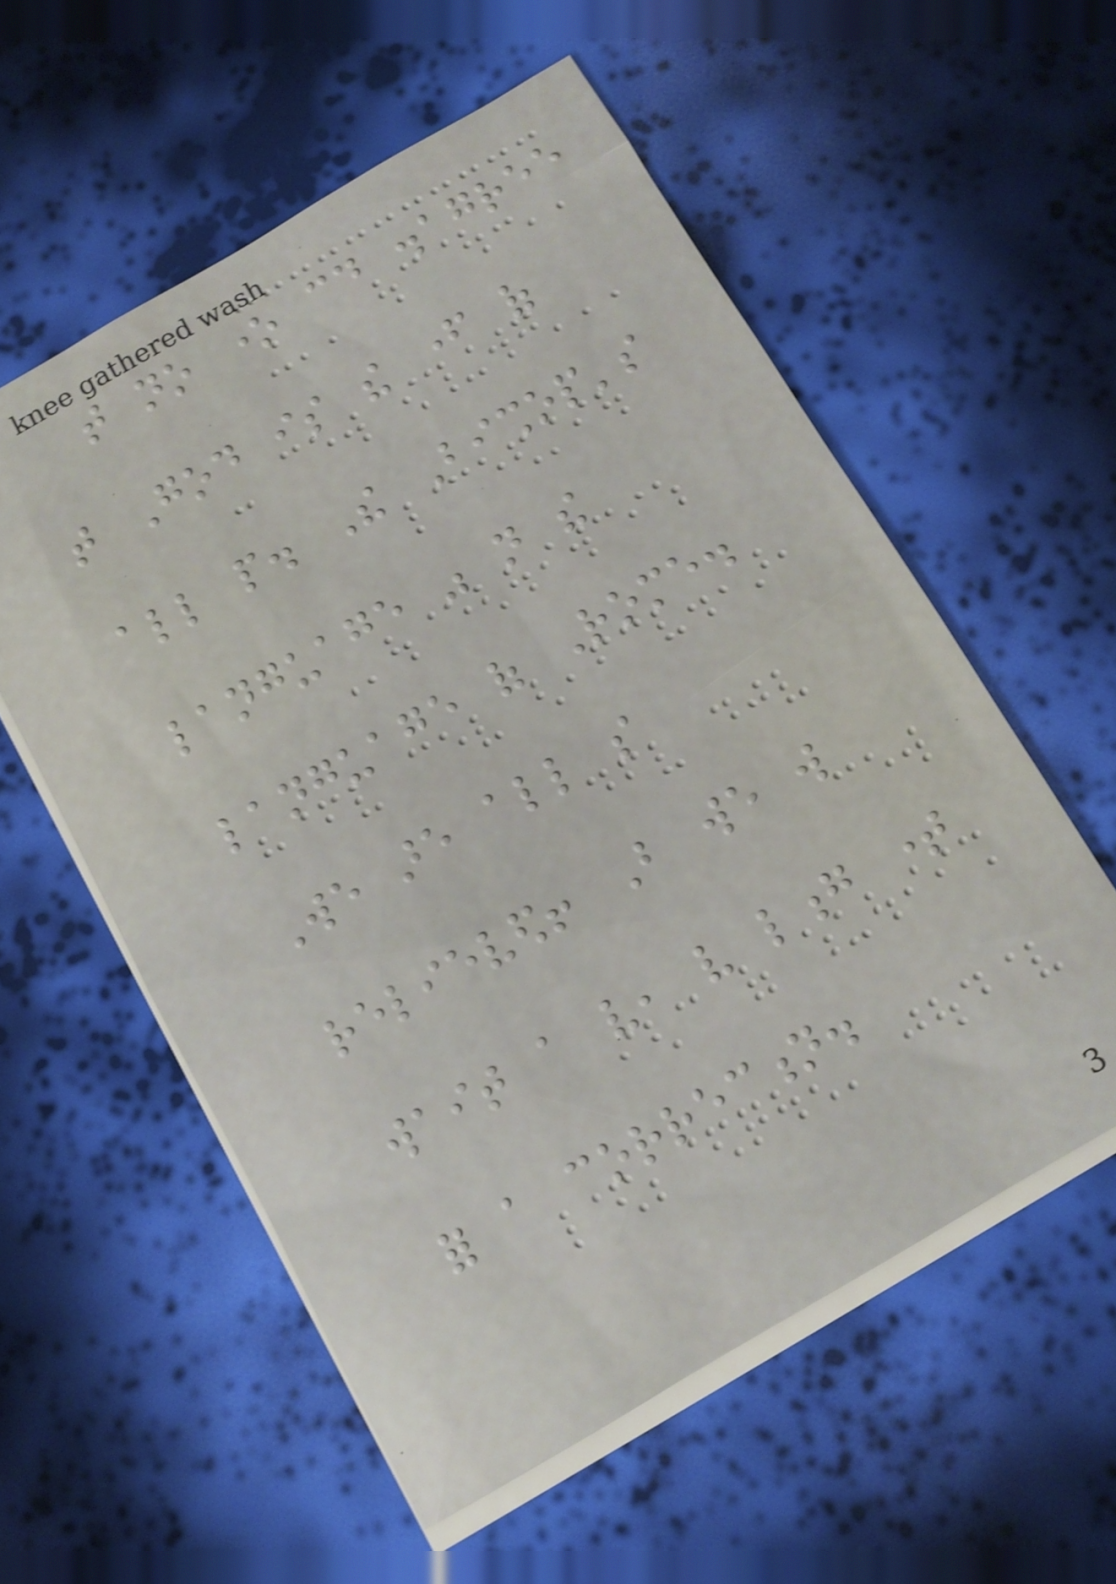that no one could disagree
that God is the father of
all people. The Bishop's
language was not the
language of Rome.
We are all so
relieved! But we will
wait a very, very long time
for a correction.
